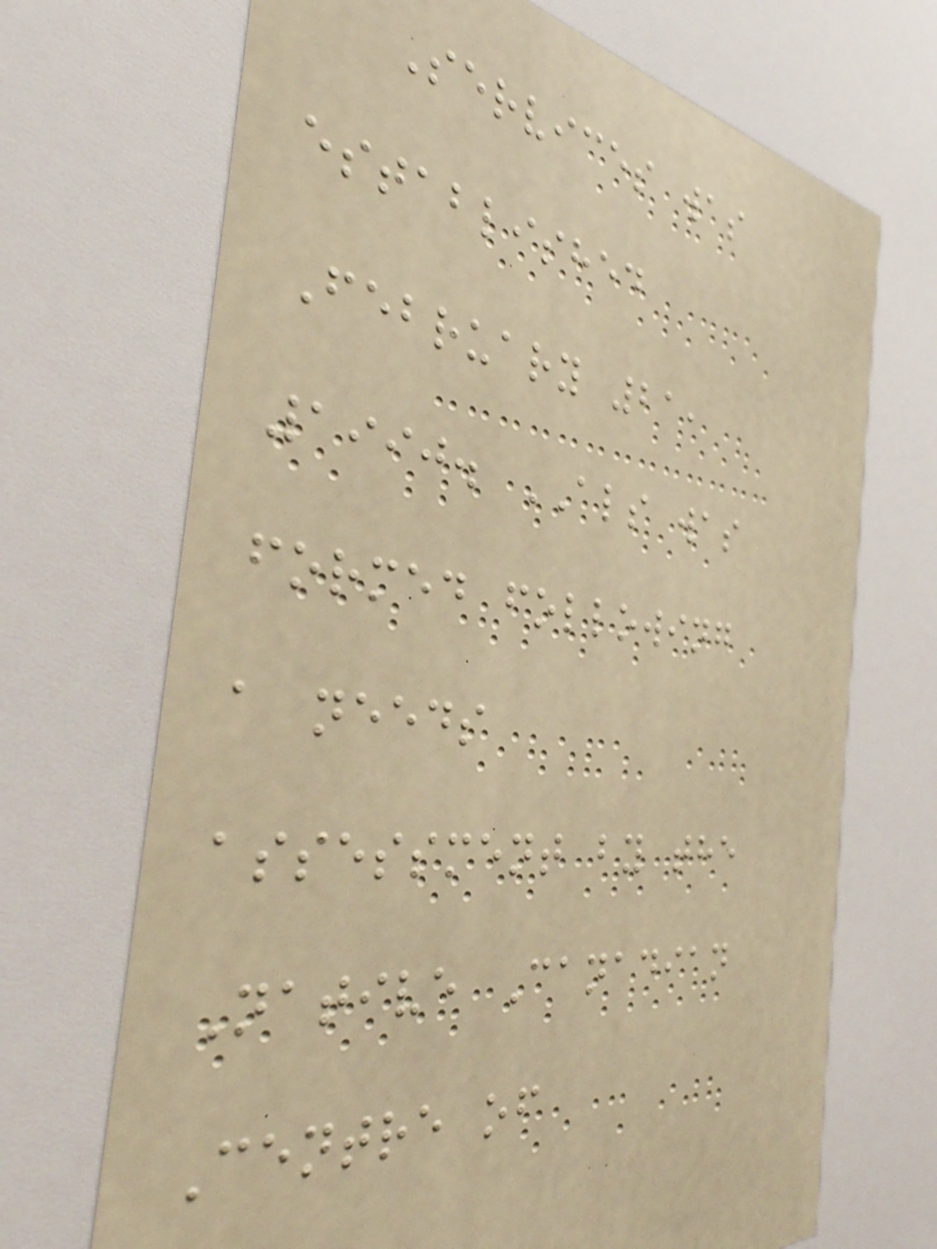Services was
established
February 21,
1990. ALS was
formed following
a needs
assessment by the
Native Canadian
Centre of
